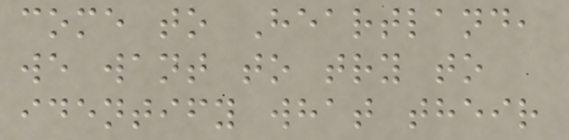come to Heartland,
we want to try to
identify what their
